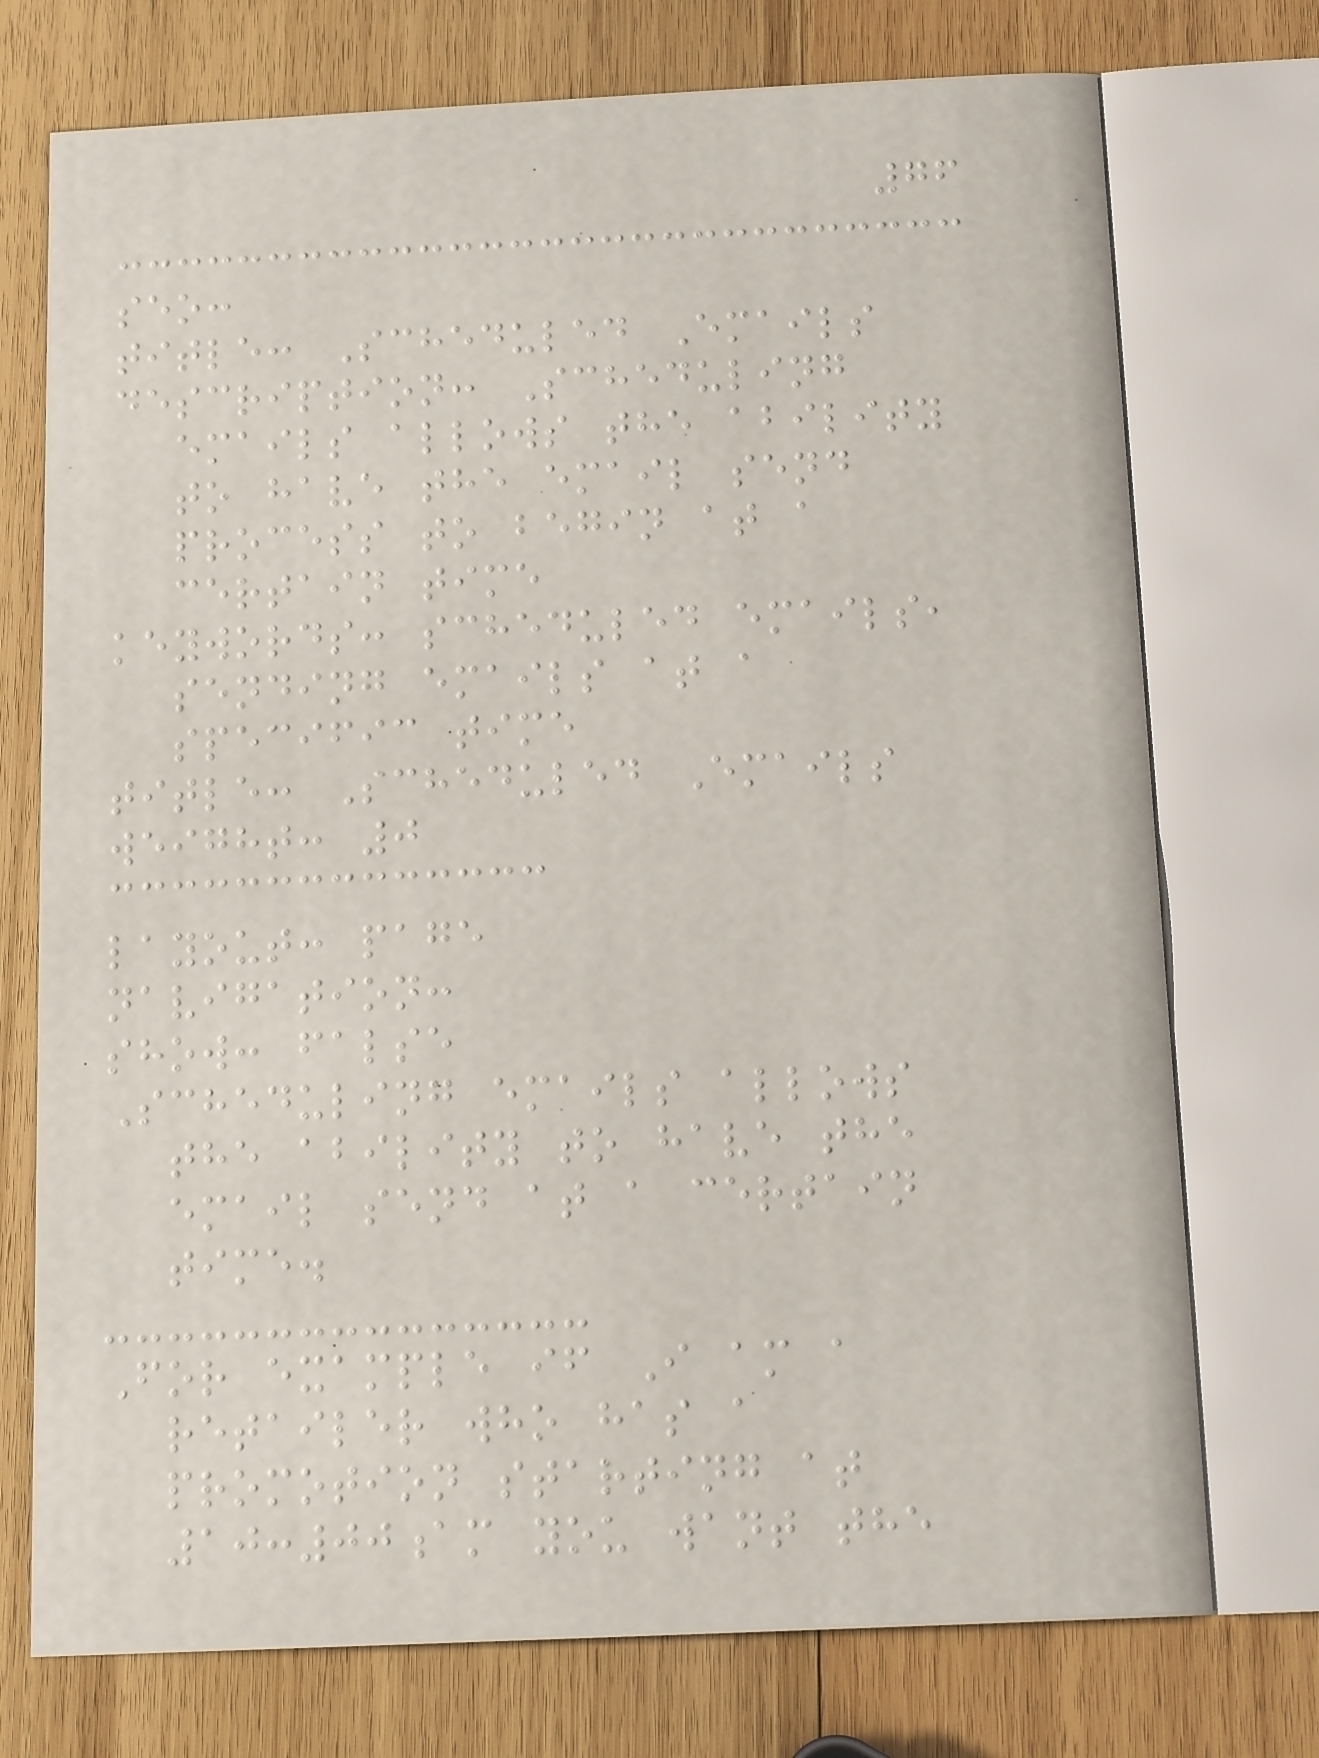76
seo:
title: Scheduled Emails
description: Scheduling
emails allows the ability
to have the email send
process to begin at a
certain time
keywords: scheduled emails,
sending emails at a
specific time
title: Scheduled Emails
weight: 0
layout: page
navigation:
show: false
Scheduling emails allows
the ability to have the
email send at a certain
time.
For example if I am a
retailer who has a
promotion starting at
10:00am you want the
